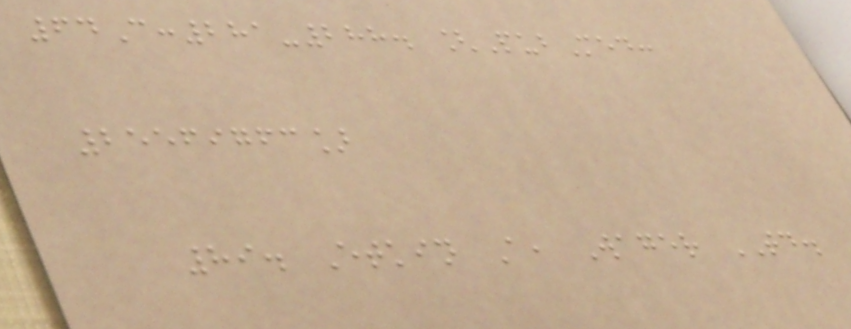64C:281-288. [PubMed:
25569763]
89. Etkin A, Wager TD.
